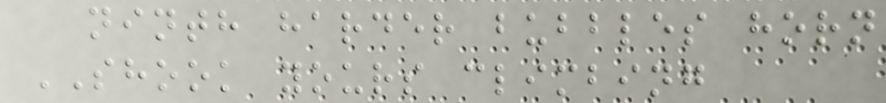ninth harder bubbles horn
SHOOK yours climbing
